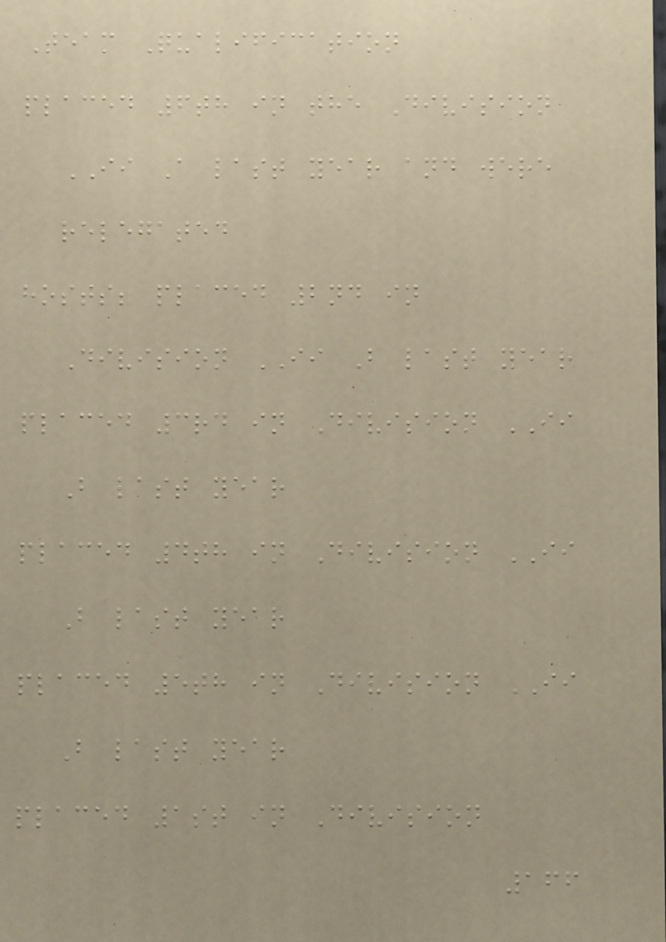Team Qualification
placed 6th in the Division
II A last year and were
relegated
hosts; placed 2nd in
Division II B last year
placed 3rd in Division II
B last year
placed 4th in Division II
B last year
placed 5th in Division II
B last year
placed 1st in Division
166
